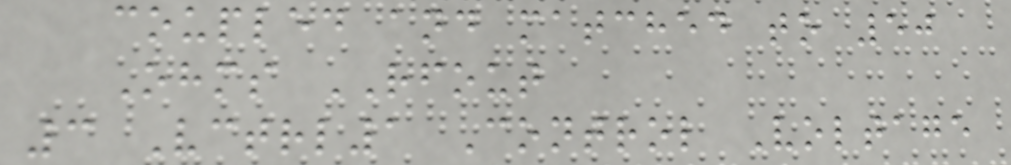coupled and matched to 50
Ohms RFOUT
3 Vctrl1 Control Voltage
